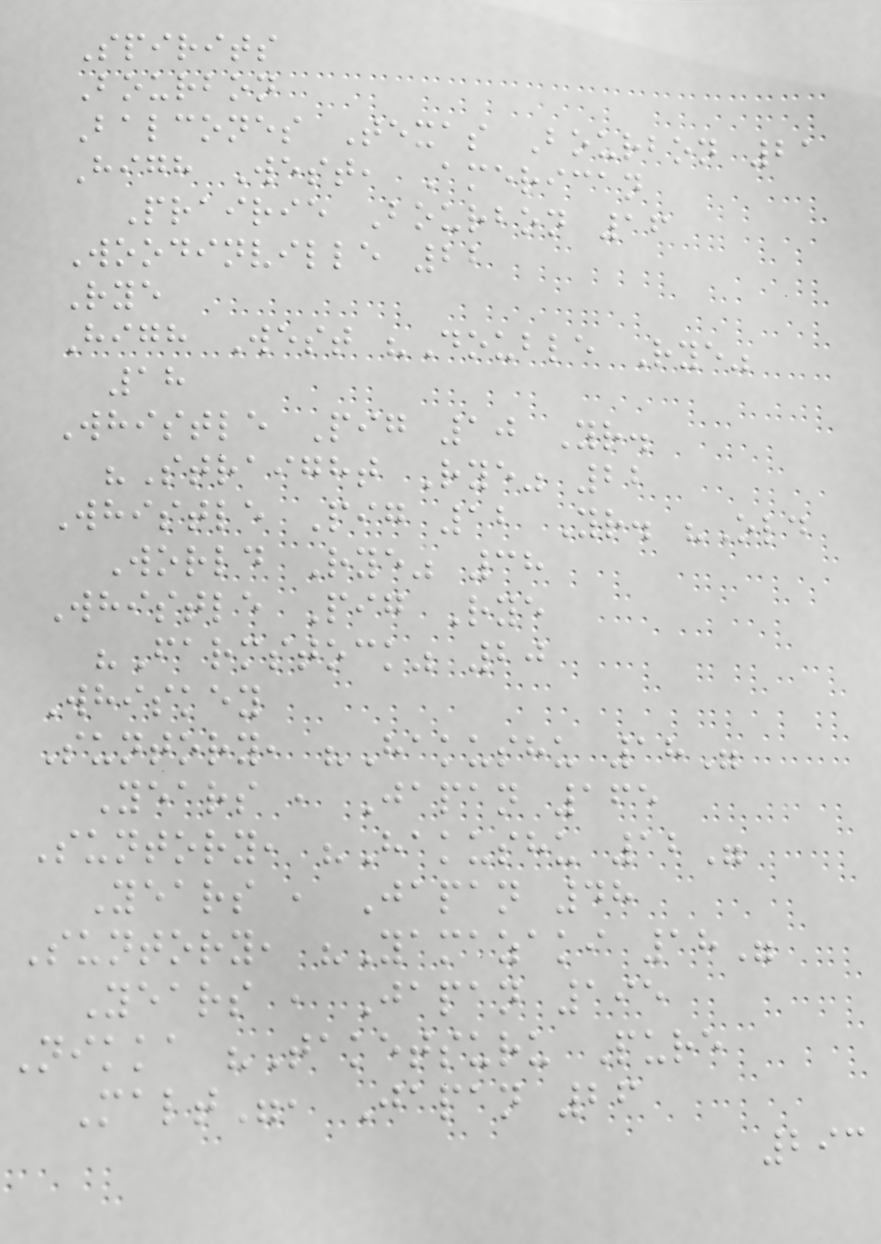Spirits
Bourbon
Balcones Texas Bourbon 21
High West, American
Prairie Bourbon 16
Woodinville 22
Rye
High West "Double Rye"
18
Whistle Pig 10 Yr.
"Straight Rye" 22
Whistle Pig 12 Yr. "Old
World Rye" 38
Whistle Pig Rye
"Farmstock" 20
Whiskey
Suntory, "Hakushu 18"
Years , Japan 165
Suntory, "Hakushu 12"
Years , Japan 48
Suntory, "Yamazaki 18"
Years , Japan 195
Nikka "Taketsuru Pure
Malt", Japan 26
293
